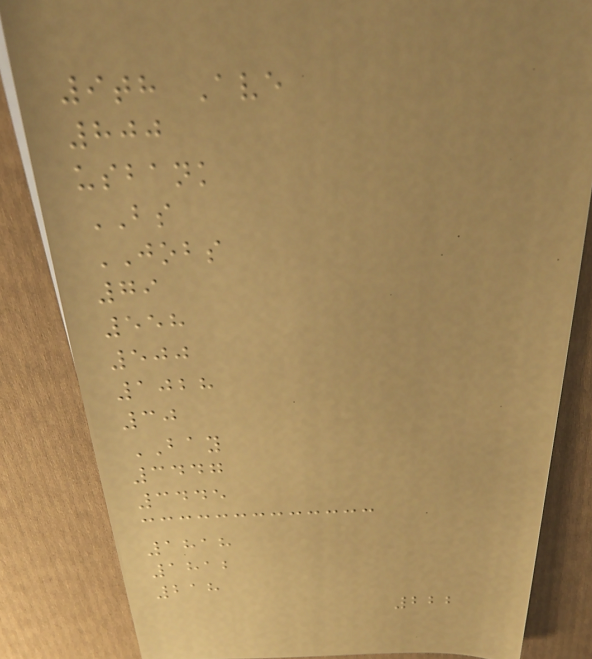9th Ave
800
usbank
BS
JOBS
79
558
500
1028
30
BAY
3447
3445
1818
1812
218
222
